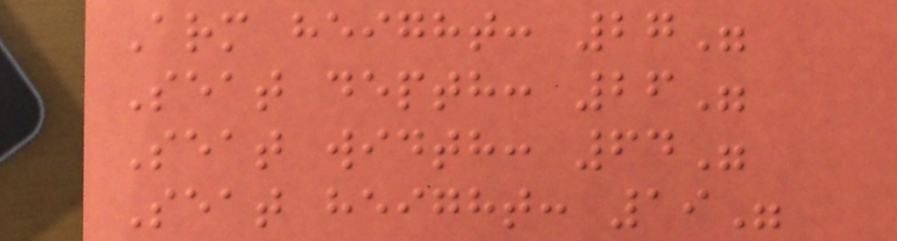Arm height: 27"
Seat depth: 26"
Seat width: 64"
Seat height: 19"
